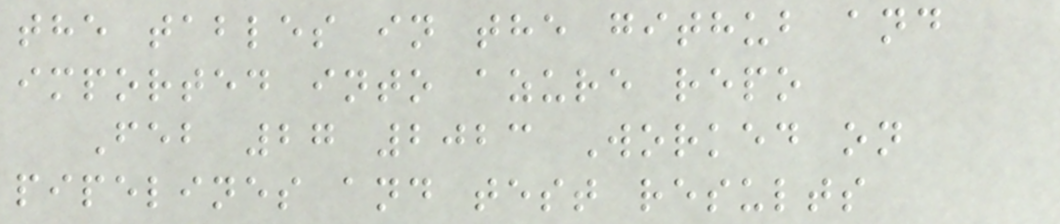the tables in the github and
imported into azure repo
Feb 27 2023 Worked on
pipelines and test results
